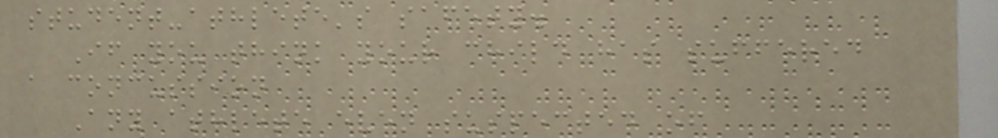student-athlete's safety.
If you think your child has suffered
a concussion
Any athlete even suspected of
